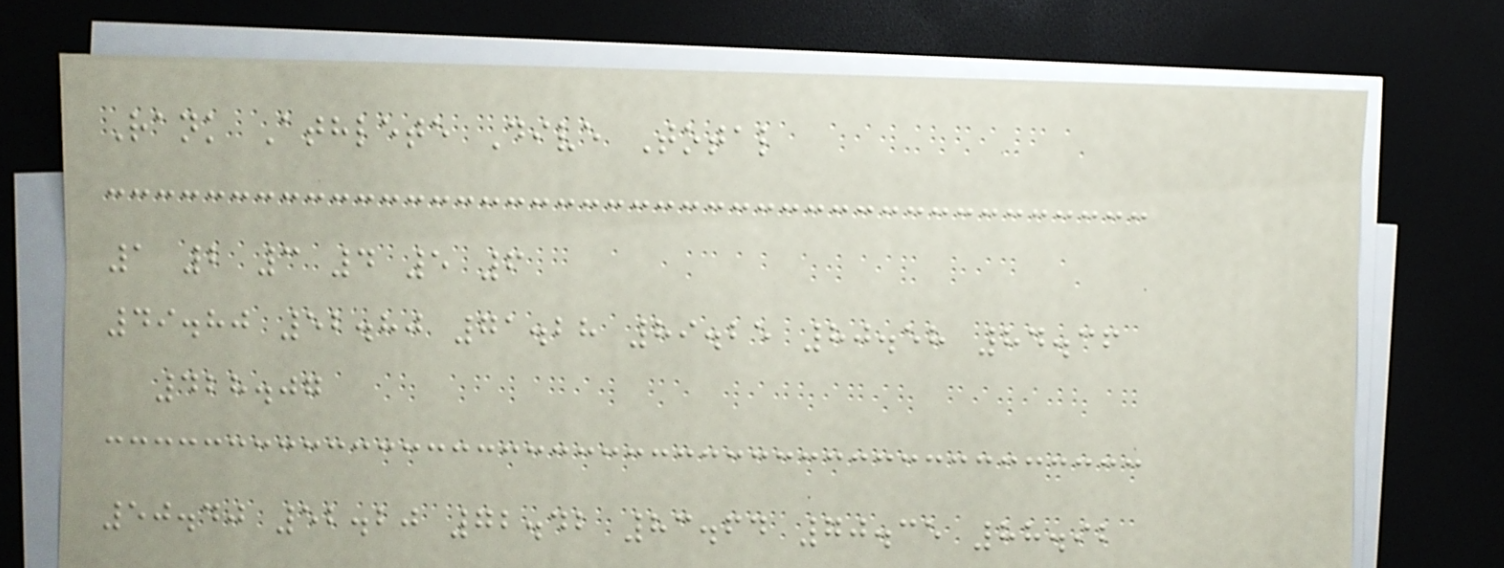Rank Athlete Dive Total
1 2 3 4 5 6
49.80 52.80 71.28 89.25 80.58 84.36
428.07
50.40 52.20 72.42 83.64 70.35 88.92
